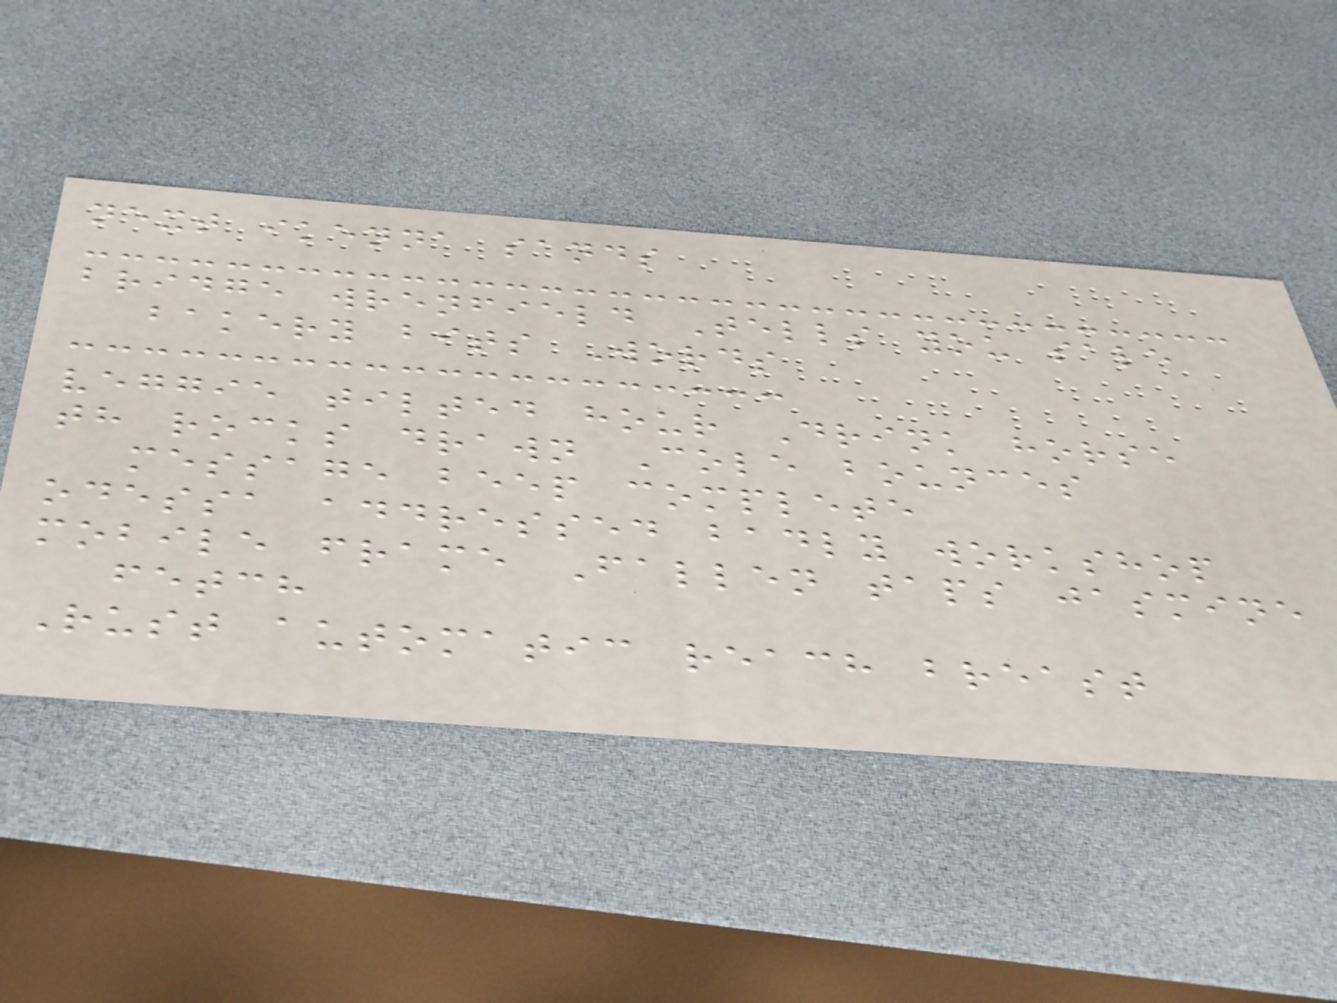next ikenna sands
bridge wrenfield Tells you sale
bakery bits Words
veggie tilted hour Drink horse
th rocks drawn Cole bounces
message beep complete
odessa addressed badly workshop
mobile frame Fallen taps jasmine
fetch
Rust automatic reach breast
